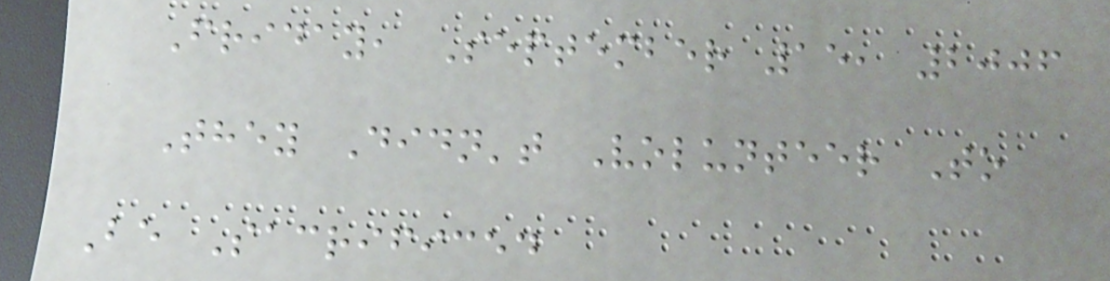Friday, September 15, 2006
They Didn't Volunteer To
Be Sacrificed
